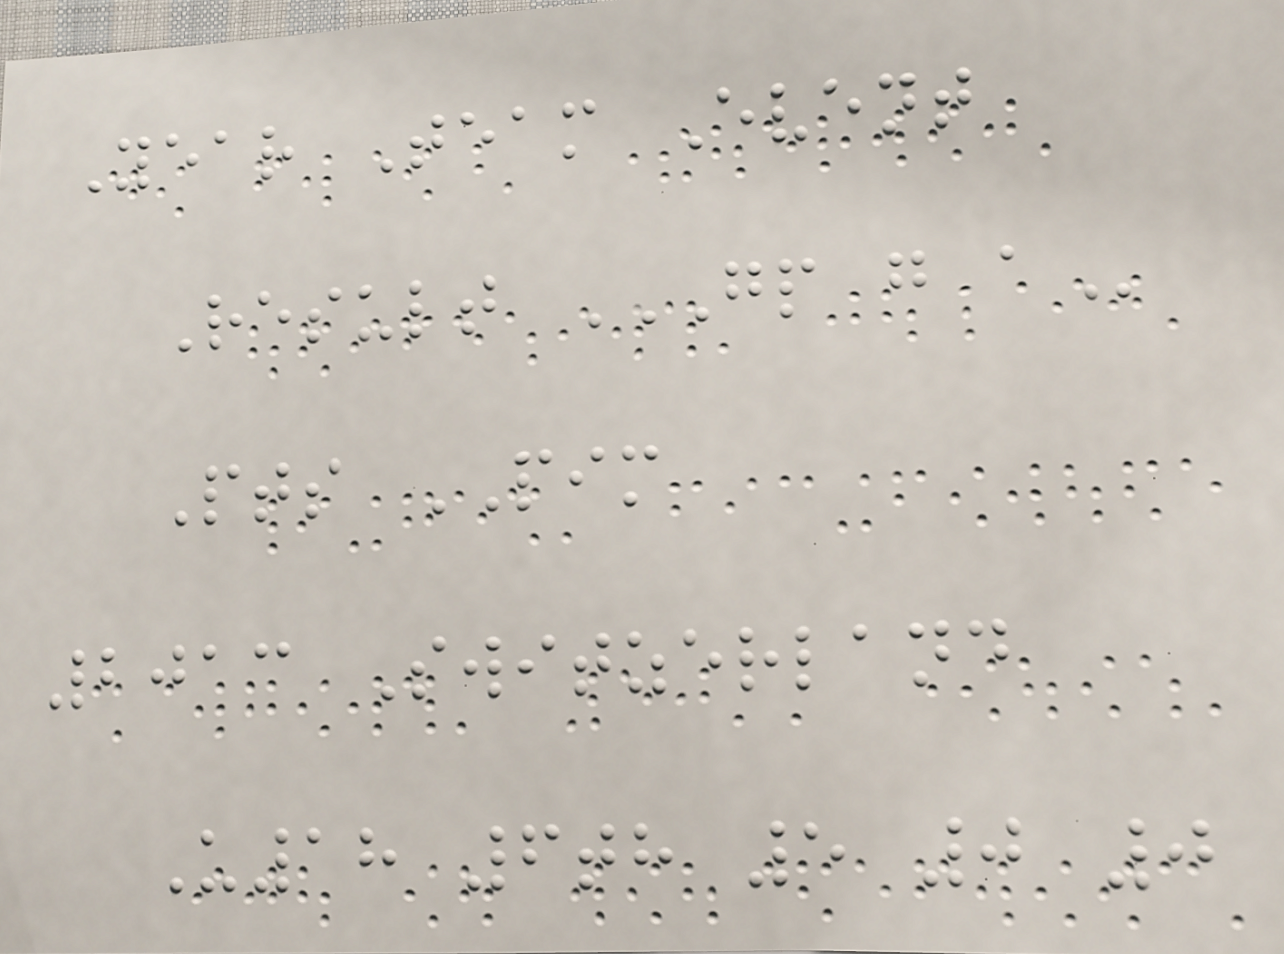Year Team Event
Result GP G A
Pts PIM
2013 Switzerland
U18 6th 5 0 0
